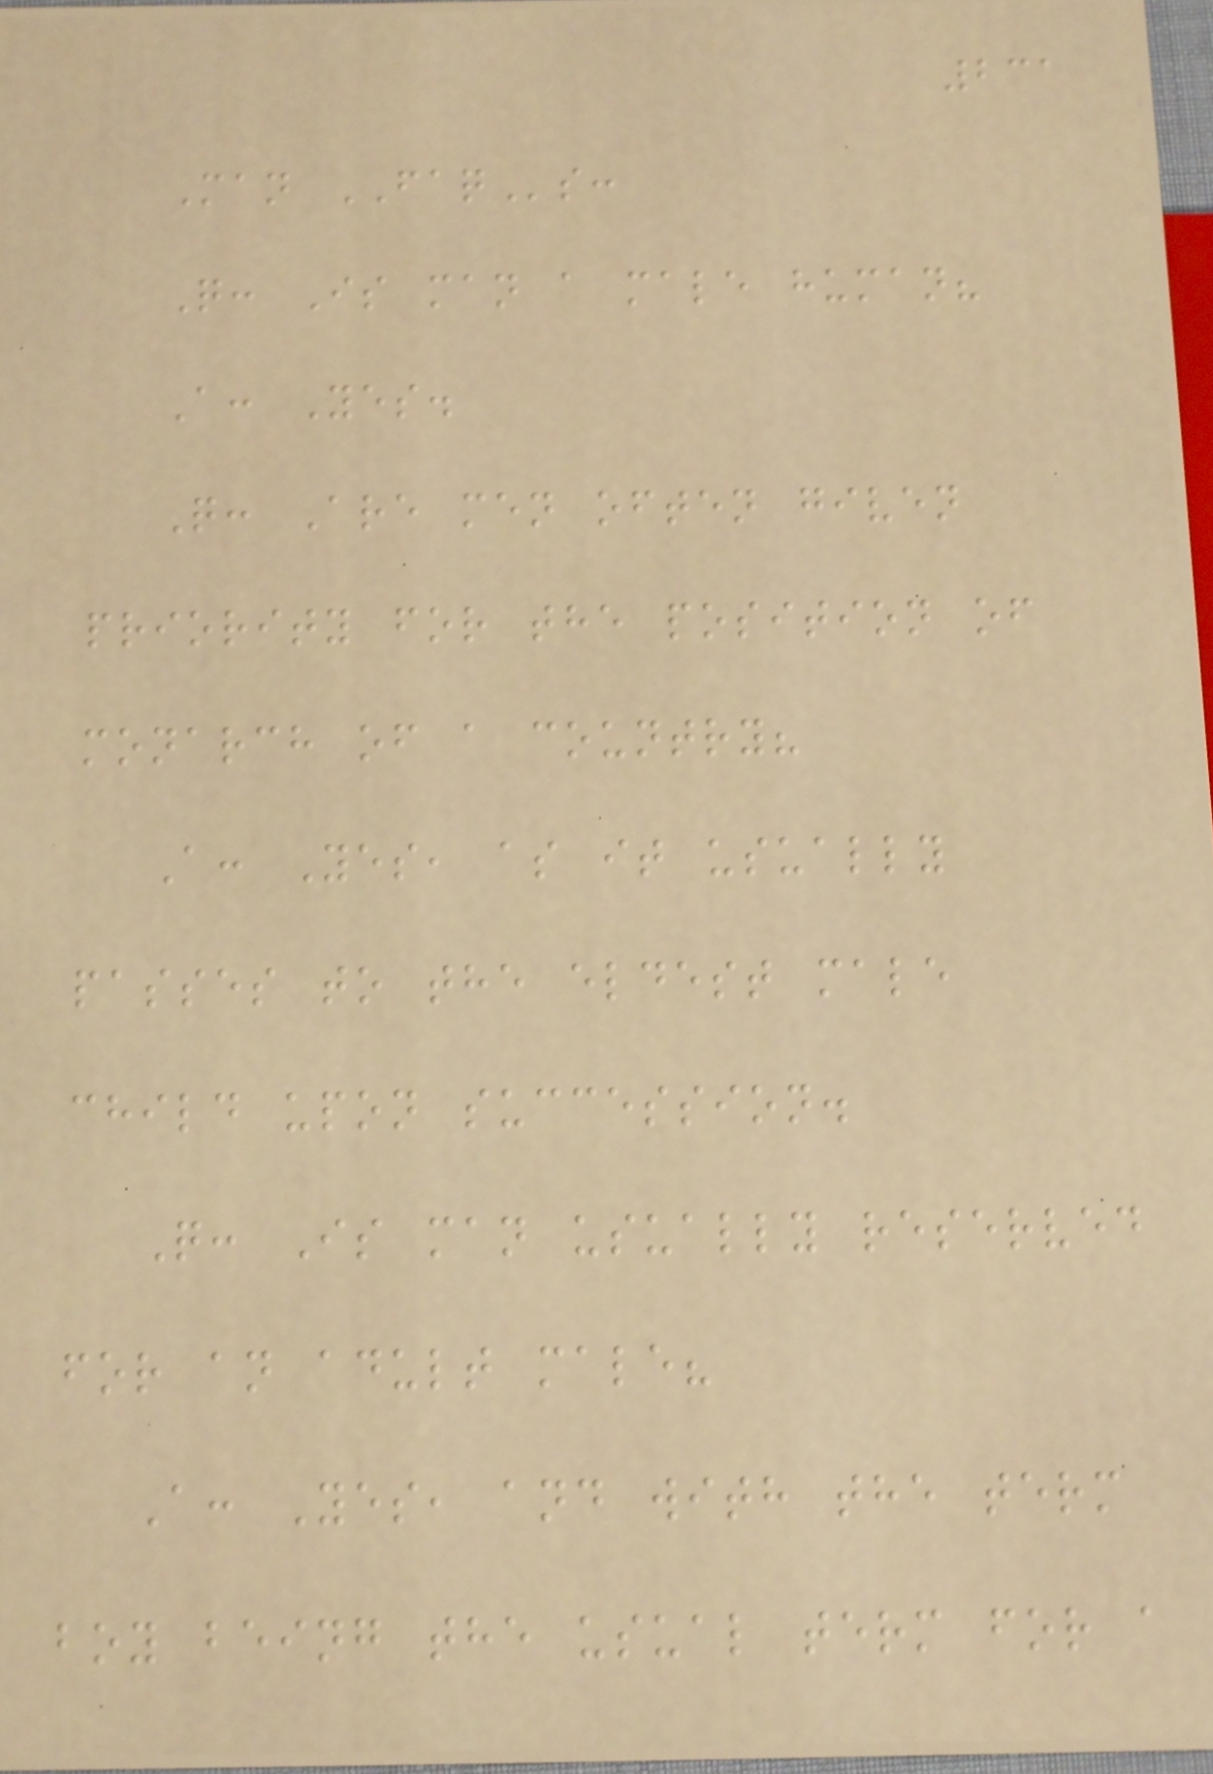231
Man FAQs:
Q: Is man a male human?
A: Yes.
Q: Are men often given
priority for the position of
monarch of a country?
A: Yes, as it usually
passes to the eldest male
child upon succession.
Q: Is man usually reserved
for an adult male?
A: Yes, and with the term
boy being the usual term for a
